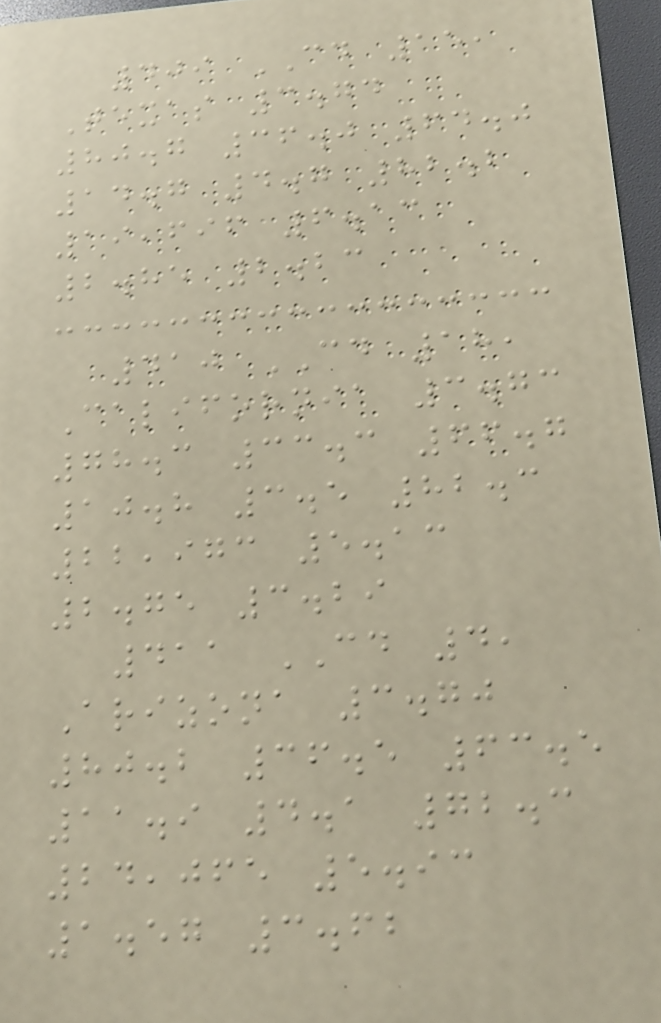409 CD 15,
Texas 3.74
80.7 36.0 64.0
14.7 4.7 82.2
19,696 6.13
2.85 2.23
410 CD 18,
California 3.73
78.3 33.3 66.7
10.8 3.5 82.3
22,973 5.13
2.75 3.29
411 CD 4,
Arizona 3.70
80.2 36.5 63.5
11.9 4.1 72.3
24,065 5.93
1.57 3.62
